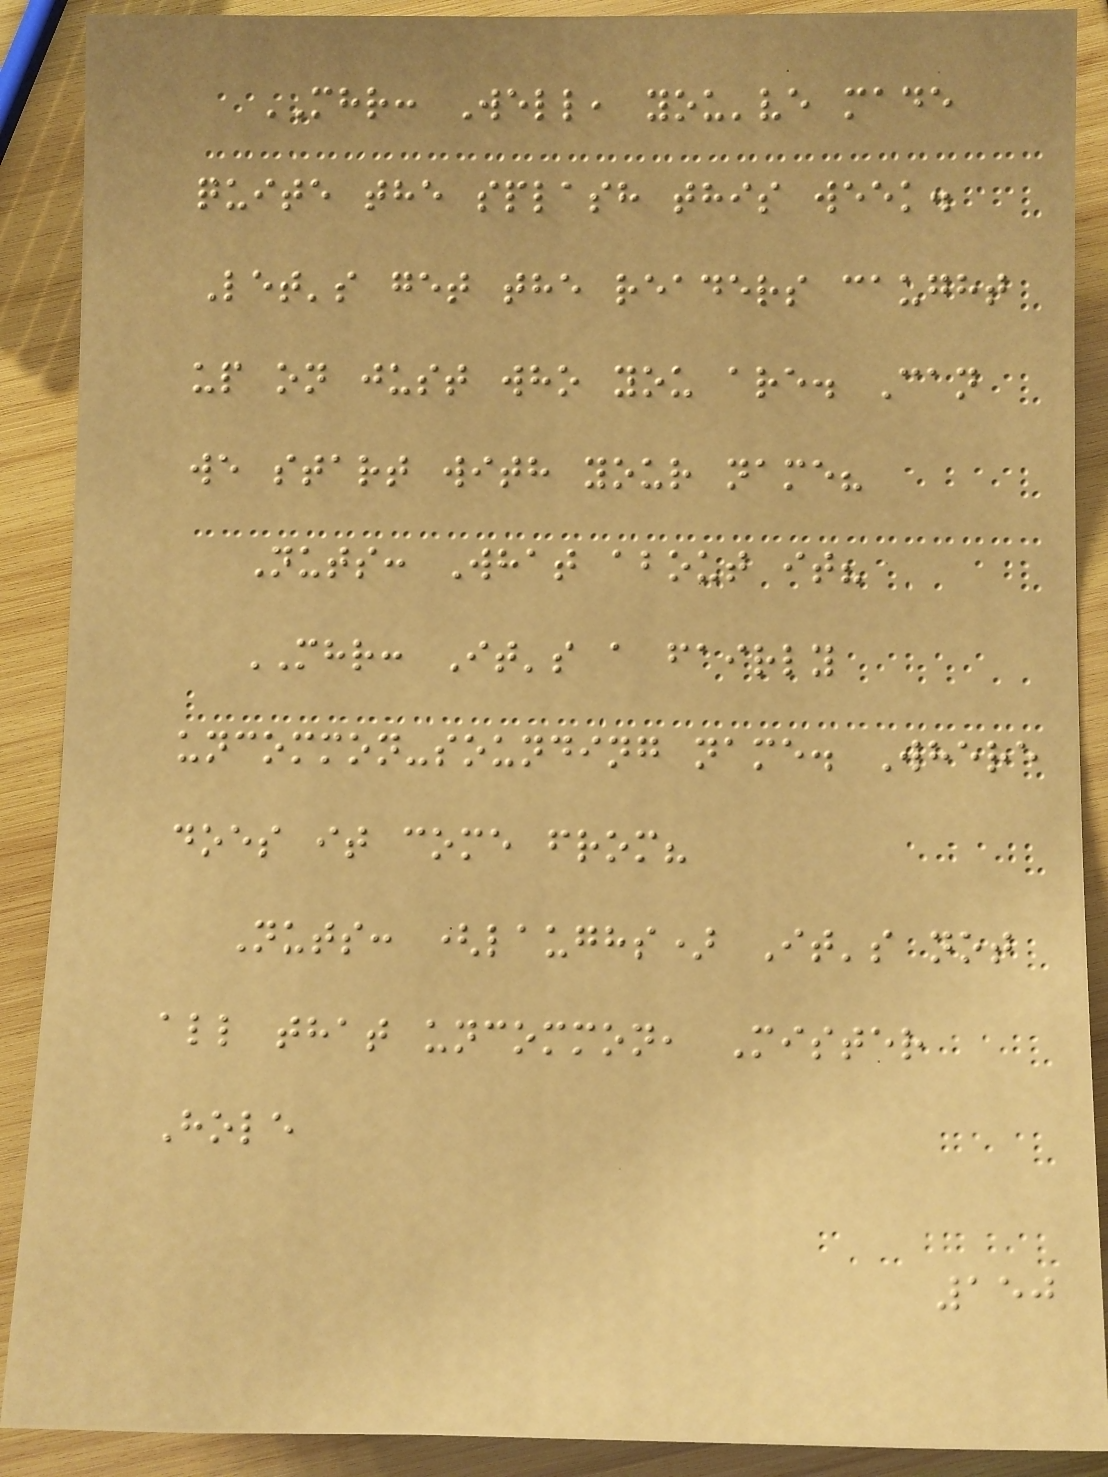MHR: Well, you've made
quite the splash this week.
Let's get the readers caught
up on just who you are. Can
we start with your name?
Nuts: What about it?
MHR: It's a fairly
uncommon-sounding name. Where
does it come from?
Nuts: (laughs) It's not
all that uncommon, Mister
Hole
150
